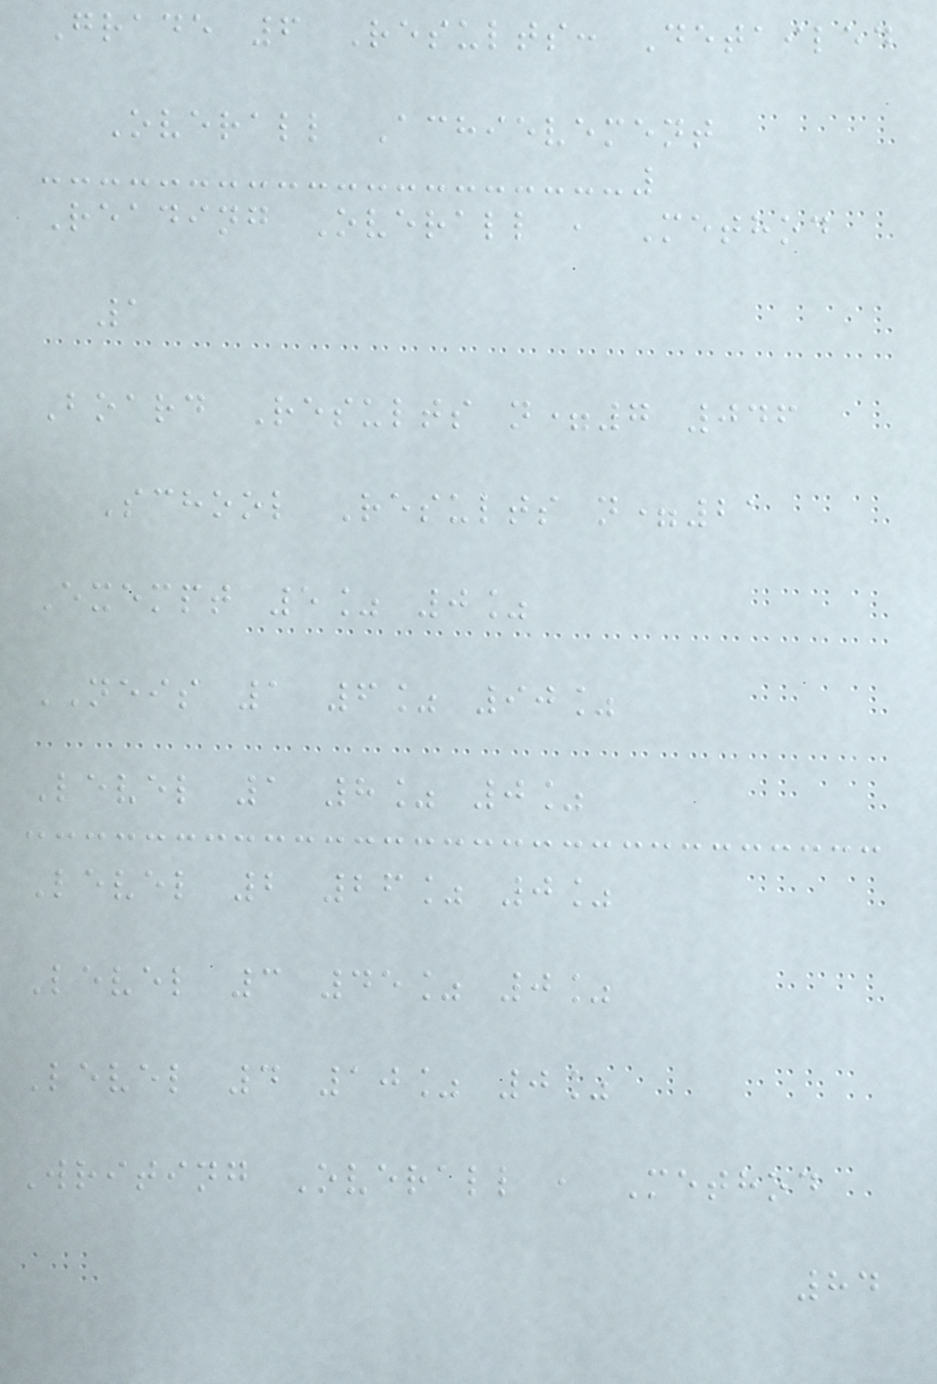Grade 6 Results: Detailed
Overall Achievement
Reading Overall , Method
1
Board Results n=7 046
School Results n=21
Exempt 5% 0%
NEIS 1 6% 90%
Level 1 8% 0%
Level 2 26% 0%
Level 3 45% 0%
Level 4 10% 0%
Writing Overall , Method
84
